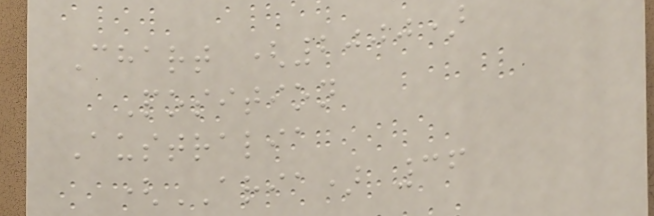Chart (2000)
Position
Australia
(ARIA) 36
